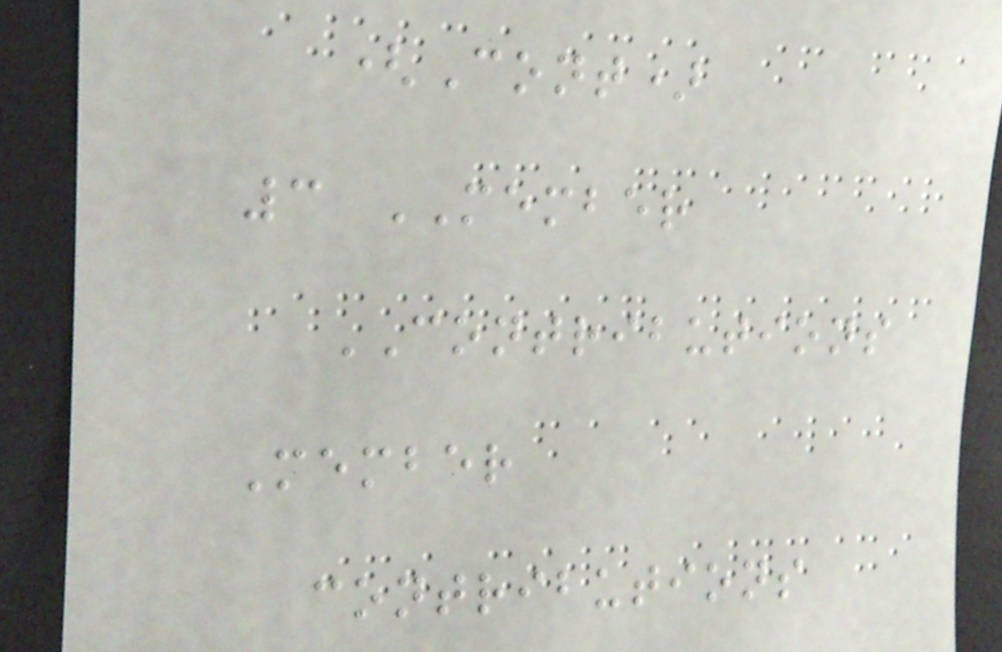(Cont)
3 MEMBER
CONTRIBUTIONS
Member
contributions
